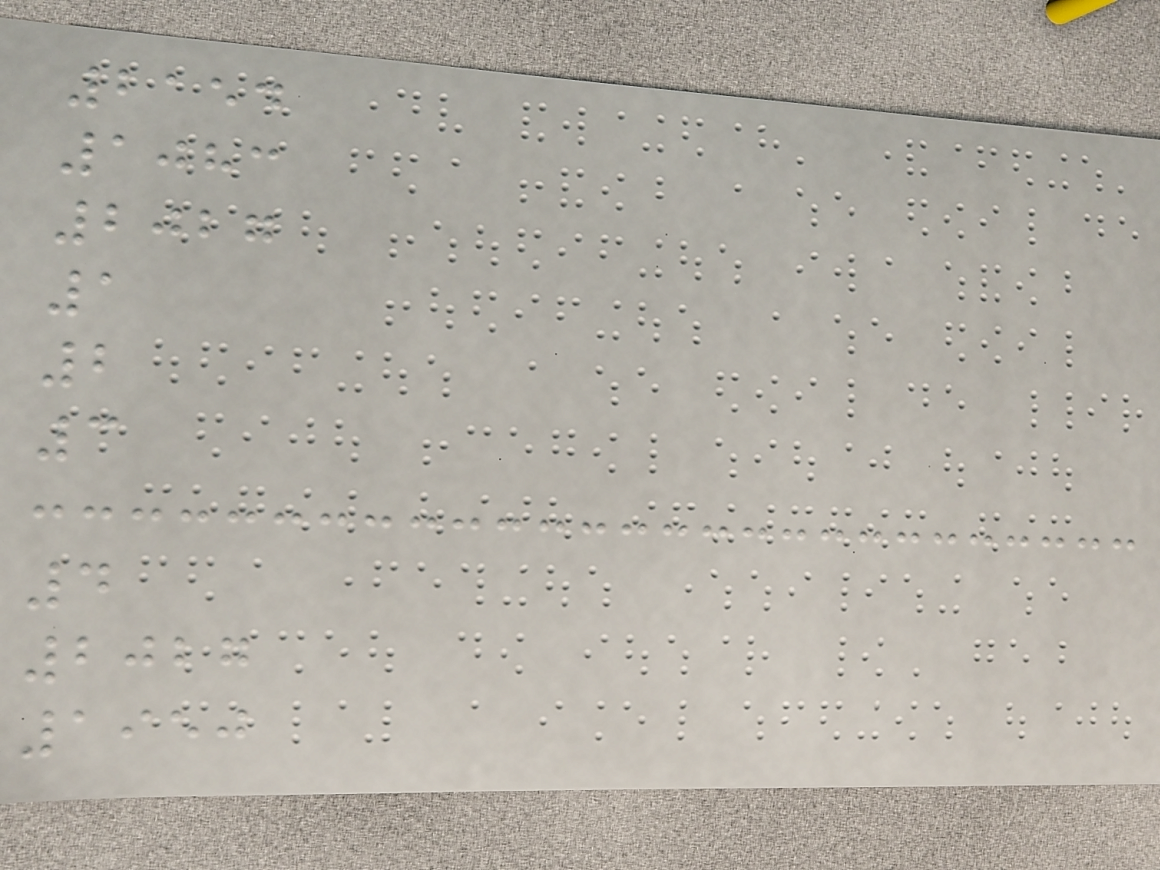2154
1083
2027
1
2
3
4
2027
1950
